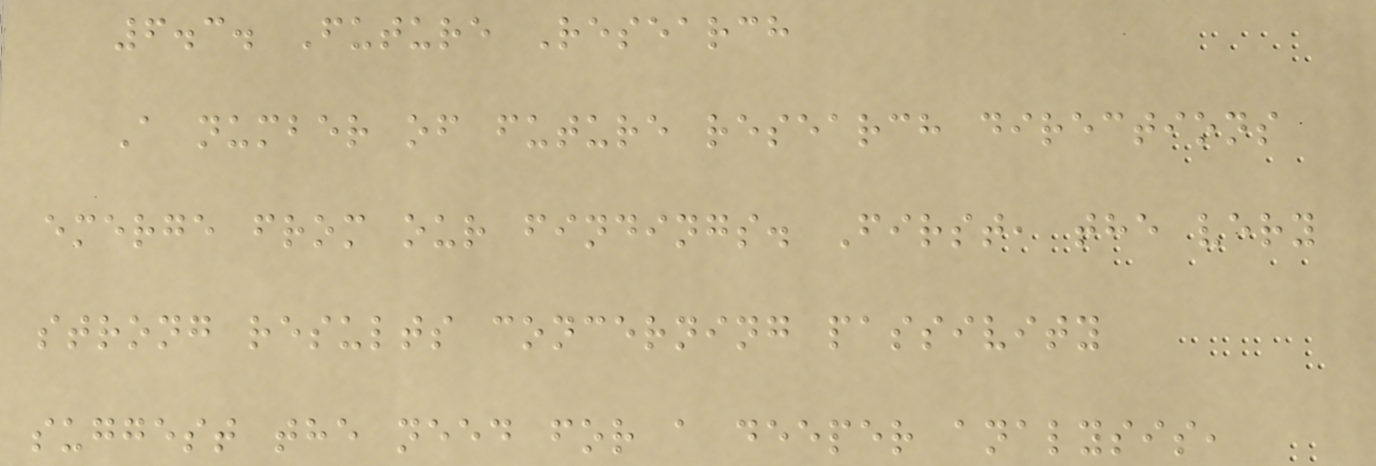6.3. Future Research
A number of future research directions
emerge from our findings. First, the very
strong results concerning passivity
suggest the need for a deeper analysis,
